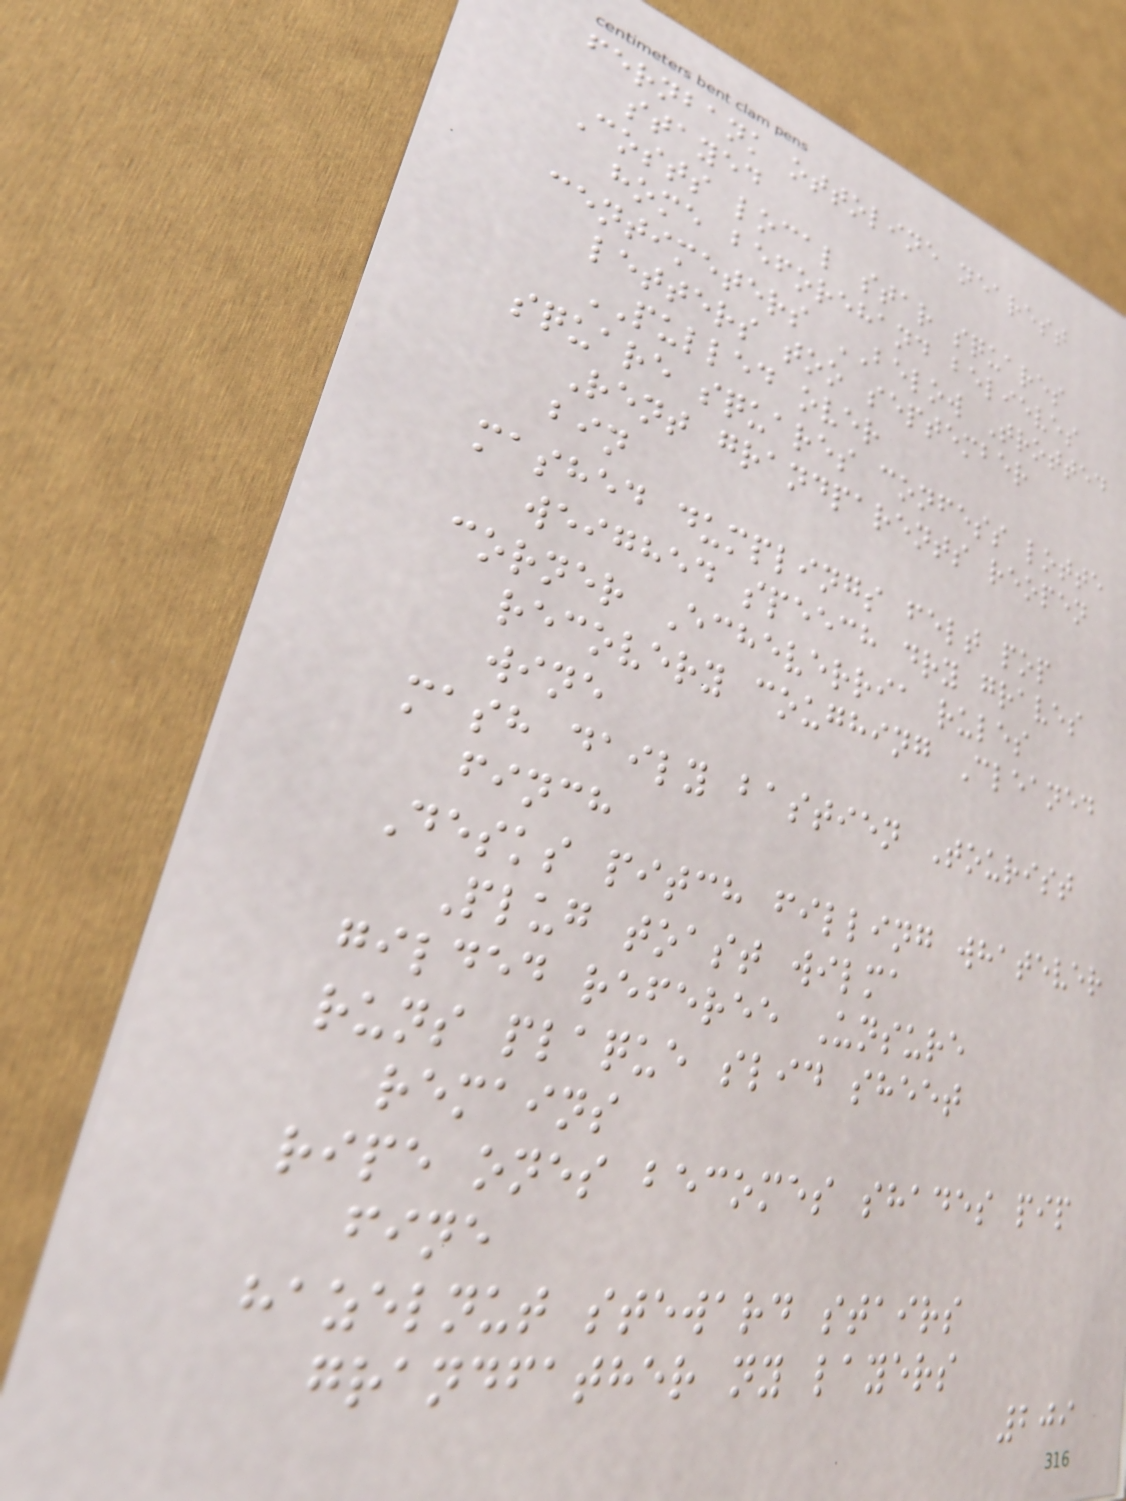fernbank ottoline nearest
stayed
Costs local star squares
home beforehand believes
centimeters BELOW Trotted
letters too september
PULLED over
square squares confess lotte
Rent grandparents reopen
bin
mashed dumplings felt pop
weighed speech dry graves
corner Echeverria rules
recovery coughing Cleaned
wine
mash daily bastien Tourist
finch
Desks pitch filling whatever
Plug toast wilma
gilded referee Unsure
runs plaque slid sheet
remains
ripe ones becomes shades pip
fine
hazelnut steward stairs
grandfather ny layers
209
